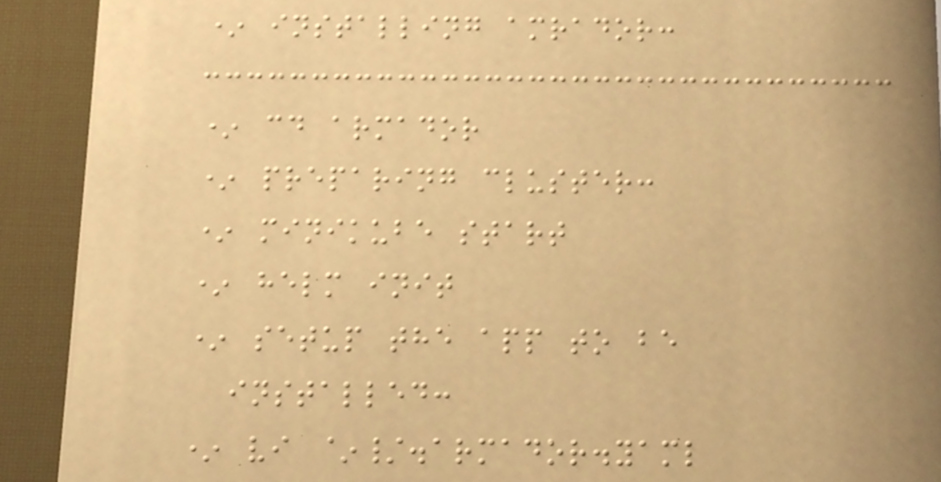* installing amrador:
* cd armador
* preparing cluster:
* minikube start
* helm init
* setup the app to be
installed:
* vi ~/.armador.yaml
